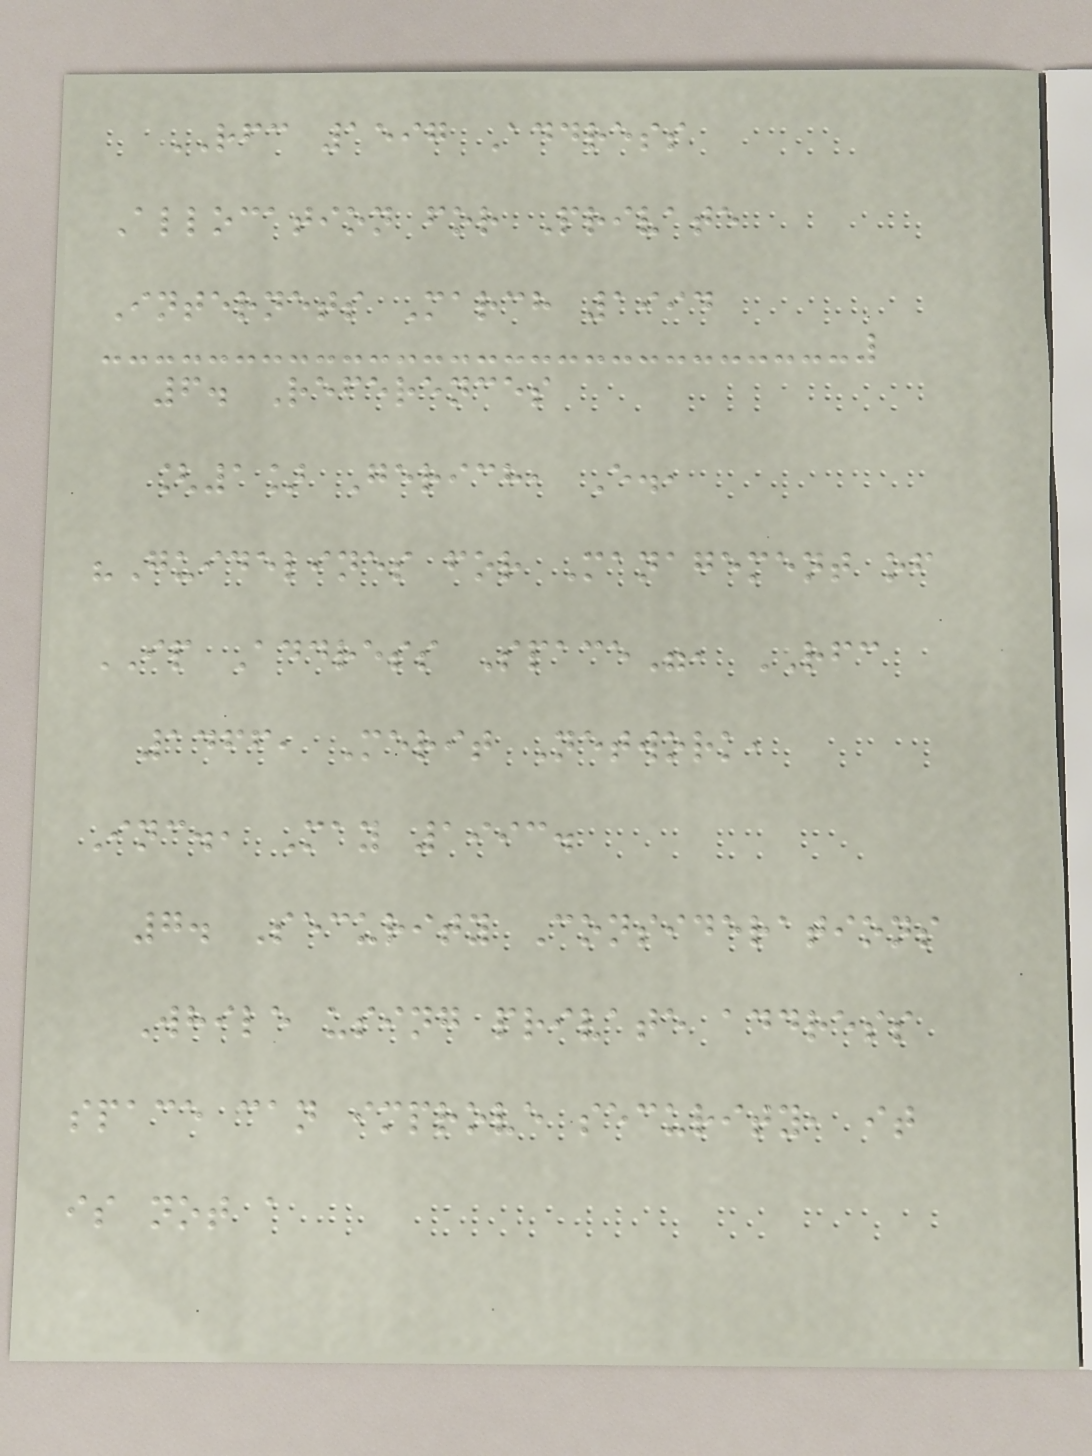RFC 1597 Address
Allocation for Private
Internets March 1994
6. References
[1] Gerich, E.,
"Guidelines for Management of
IP Address Space", RFC
1466, Merit Network,
Inc., May 1993.
7. Security Considerations
While using private address
space can improve security, it
is not a
